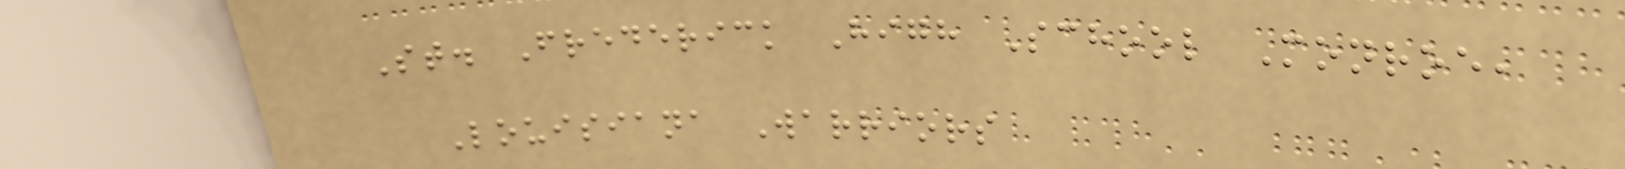St. Frederick High School Monroe,
Louisiana Warriors
